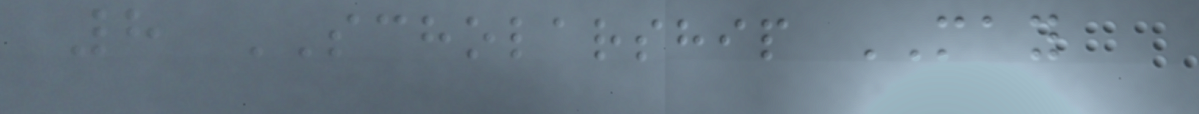8 SCHOLARSHIP MAY
